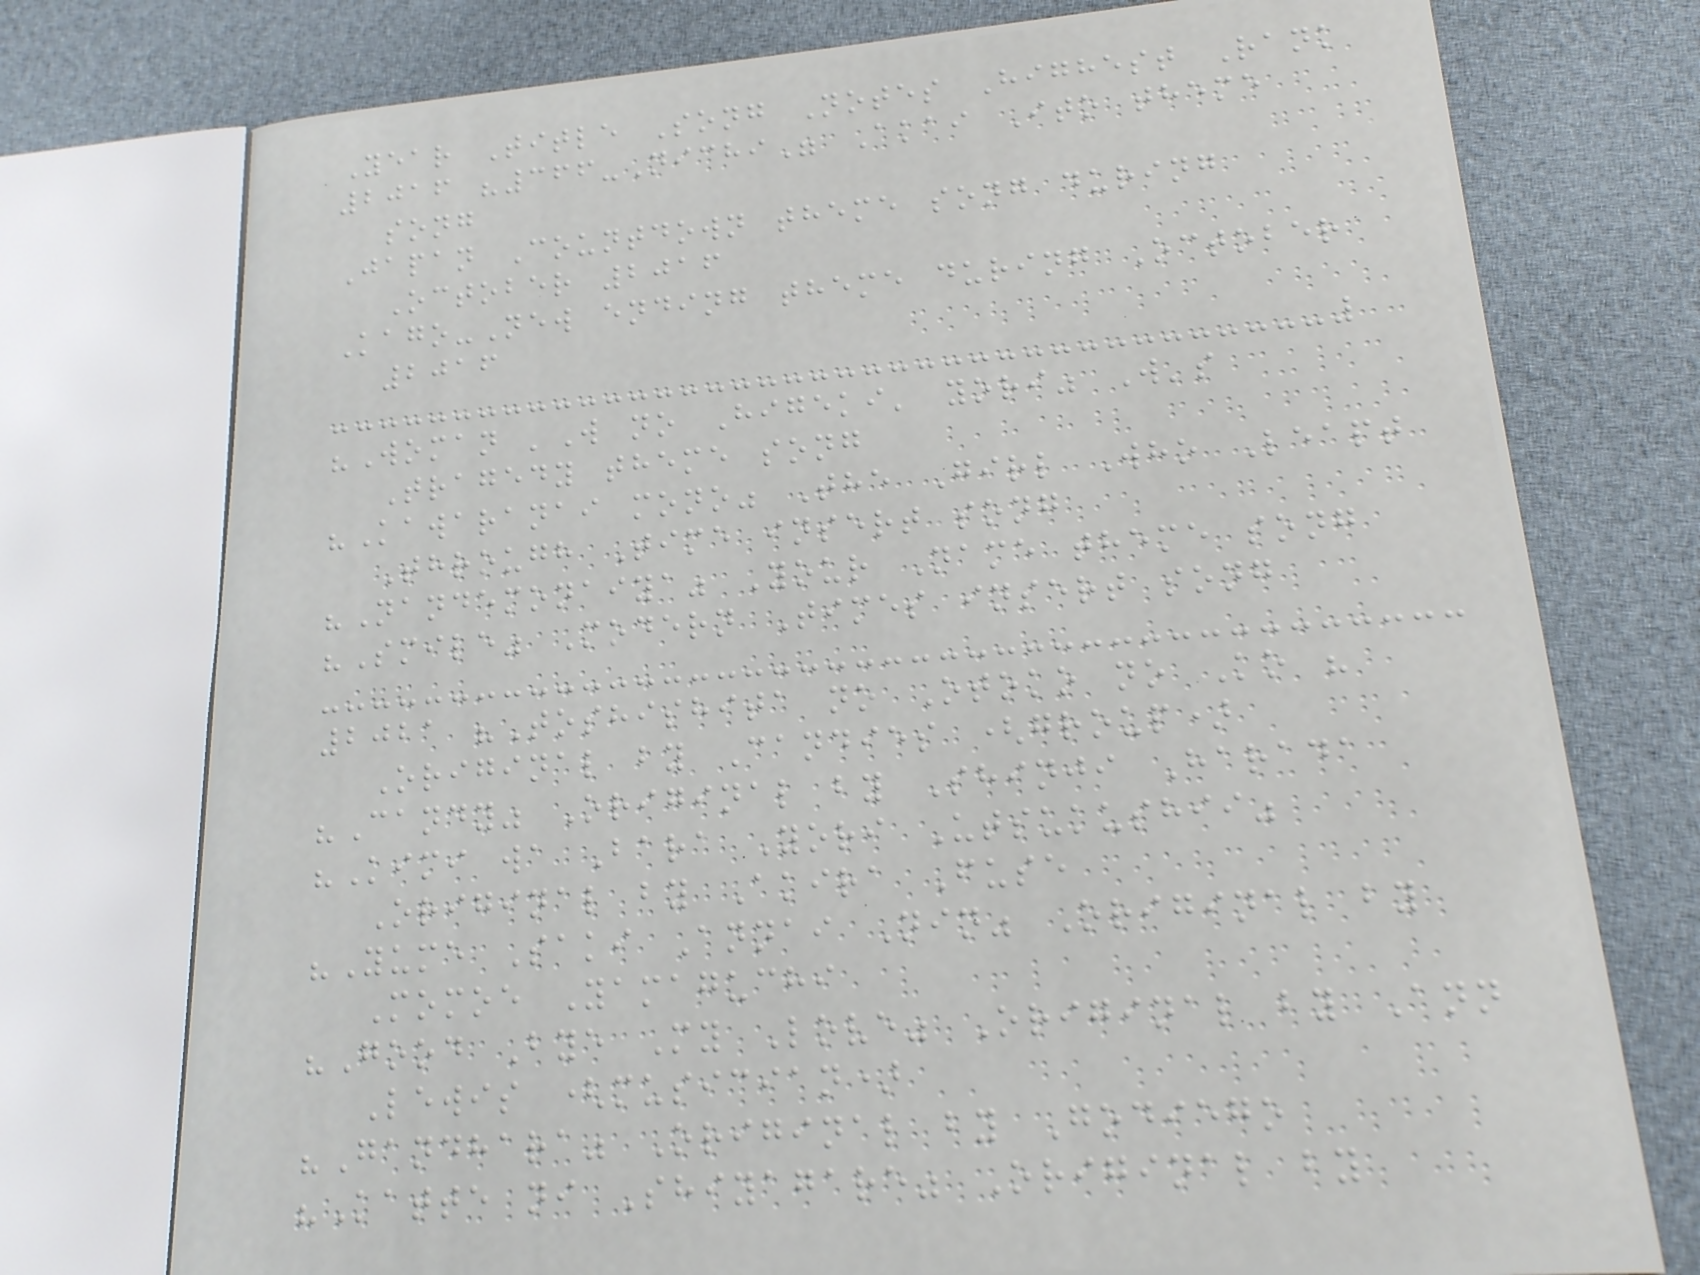Year Title Song Notes Highest Rank
2016 "366-Nichi" Akai Ito theme
song
Japan Countdown theme song during
October 2016
Kago-New ending theme during October
2016
"Woman 'W no Higeki' yori" W's
Tragedy theme song
"Kawaranai mono" The Girl Who Leapt
Through Time insert song
"Nandemonaiya" Your Name theme song
"Smile" Modern Times insert song
2021 "Toshishita no Otoko no Ko "
Original by Candies (group)
"Candy" Original by Shinji Harada
"Kimi wa Bara Yori Utsukushii"
Original by Akira Fuse
"Yume Saki Annai Nin" Original by
Momoe Yamaguchi
"Good Bye My Love" Original by Ann
Lewis (musician)
"Gandhara" Original by Godiego
"Katte ni Shiyagare" Original by
